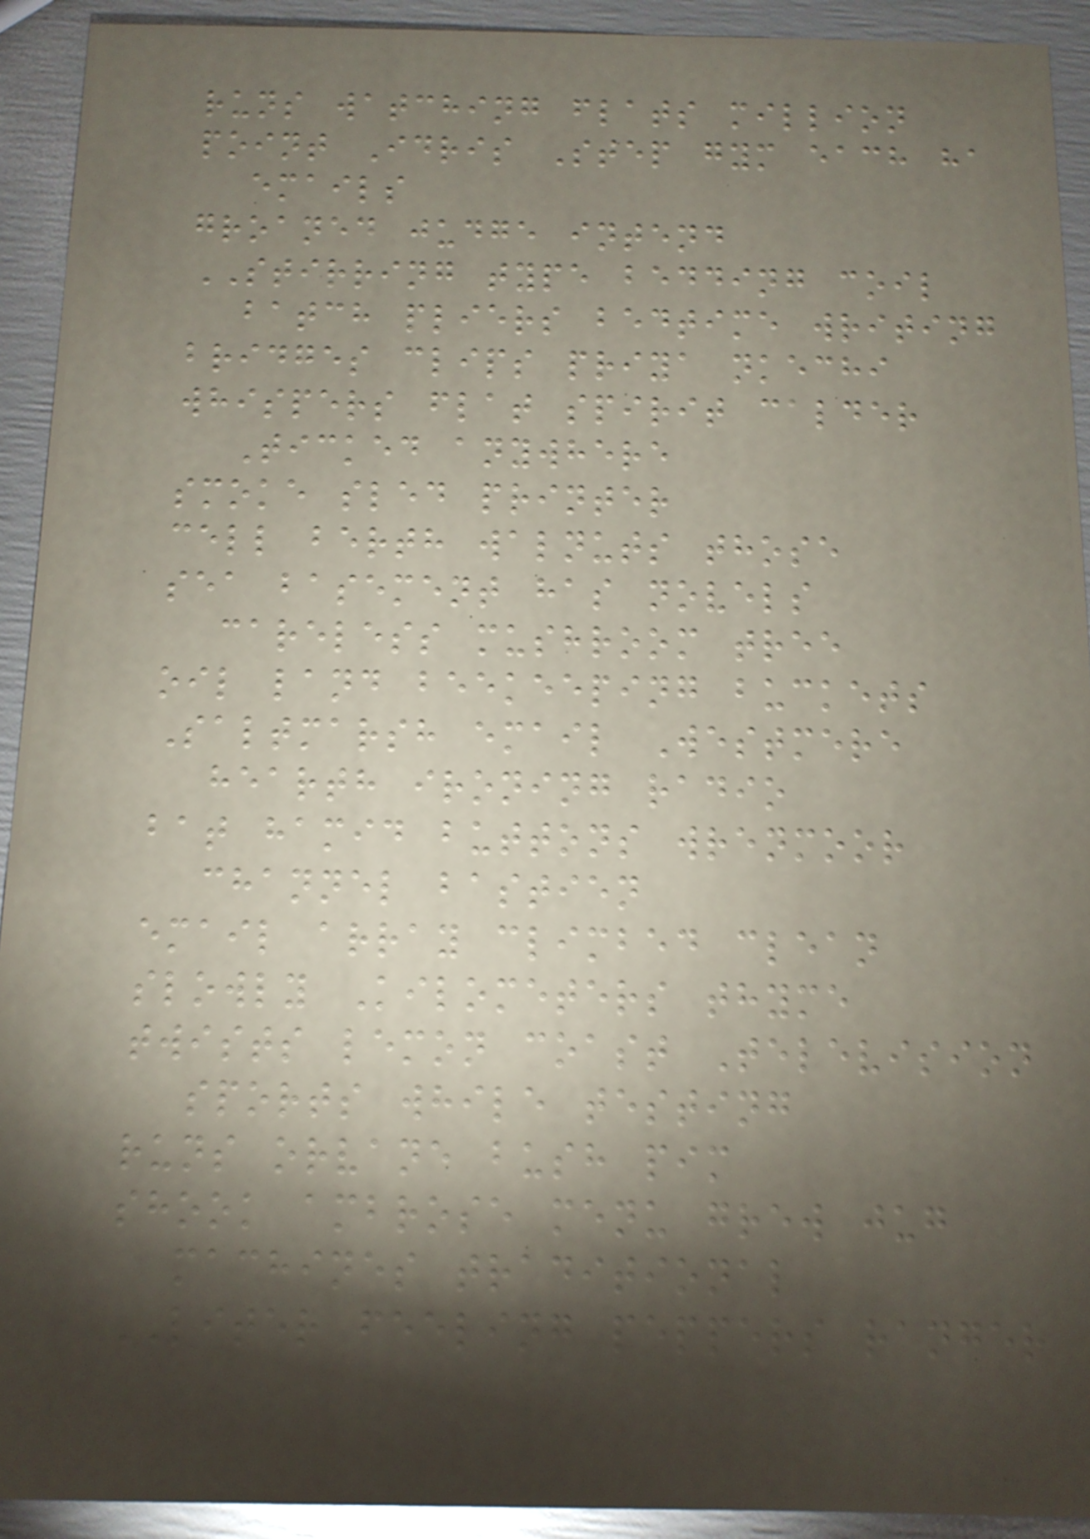runs watching flats million
point Idris Step gym each ha
emails
groaned judge intend
STIRRING type bedding coil
batch pliers bedtime writing
bridges clips priya nkechi
whispers flat spirit calder
Ticked anywhere
smoke sled printer
cell berth walnuts those
sea basement has novels
careless mushroom tree
oil land beekeeping buckets
Saltmarsh email Westmere
hearth ironing radio
bat hamid buttons wrenmoor
channel bastien
email array climbed clean
slowly Kilometers thyme
twists lemon coast Television
sports while testing
runs orvane bush pim
shook ambrose menu grew jug
machines traditional
LITER feeling peppers ranger
